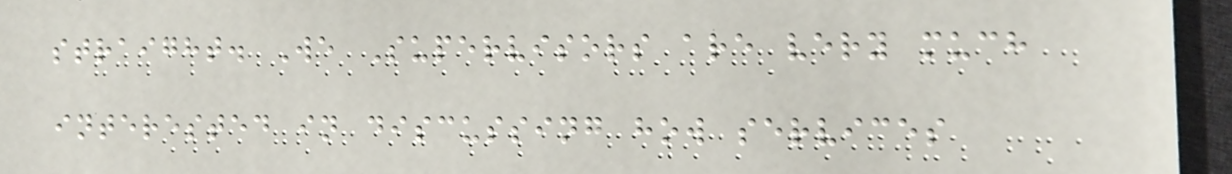straight. We Supervisors are very much
interested in discussing how services
